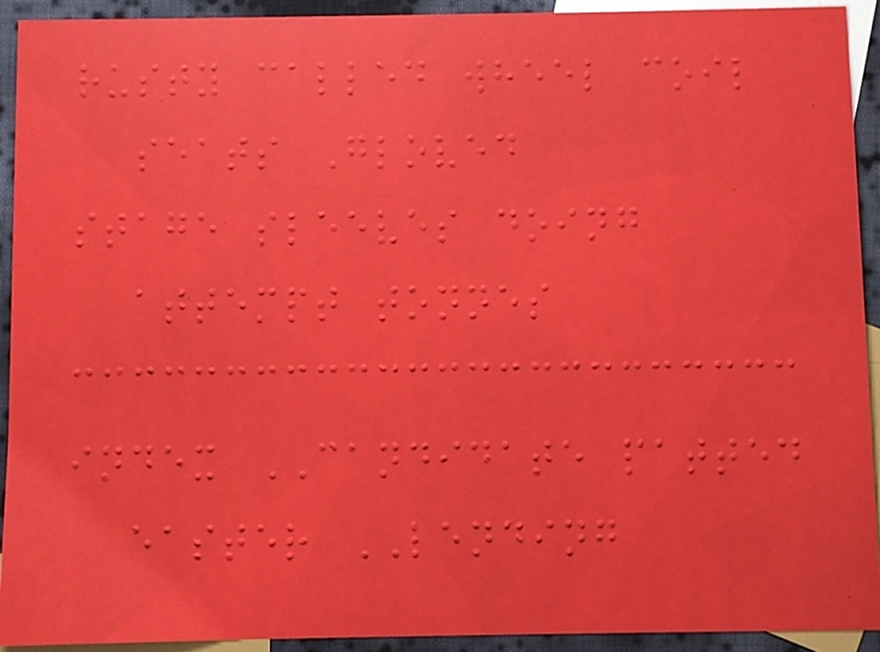rusty called wheel coil
seats Gloved
stage sleeves doing
attempt tonnes
index CANDIDATE patted
easter LENDING
